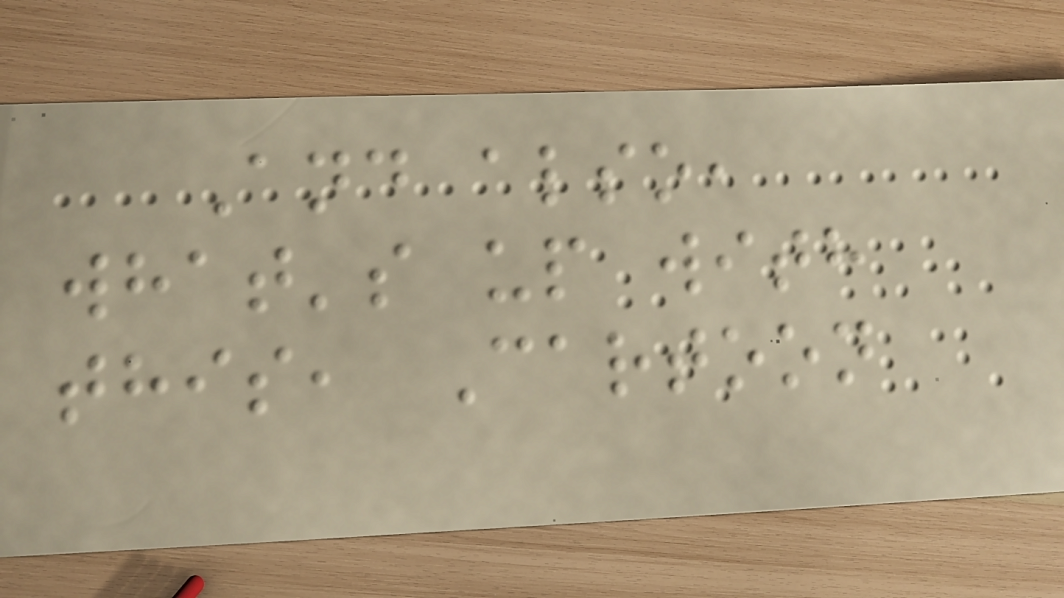And also,
what's up with
this, Cartoon
